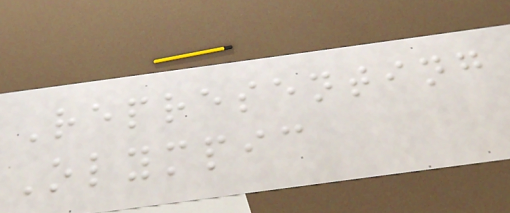Representing
Olympic
